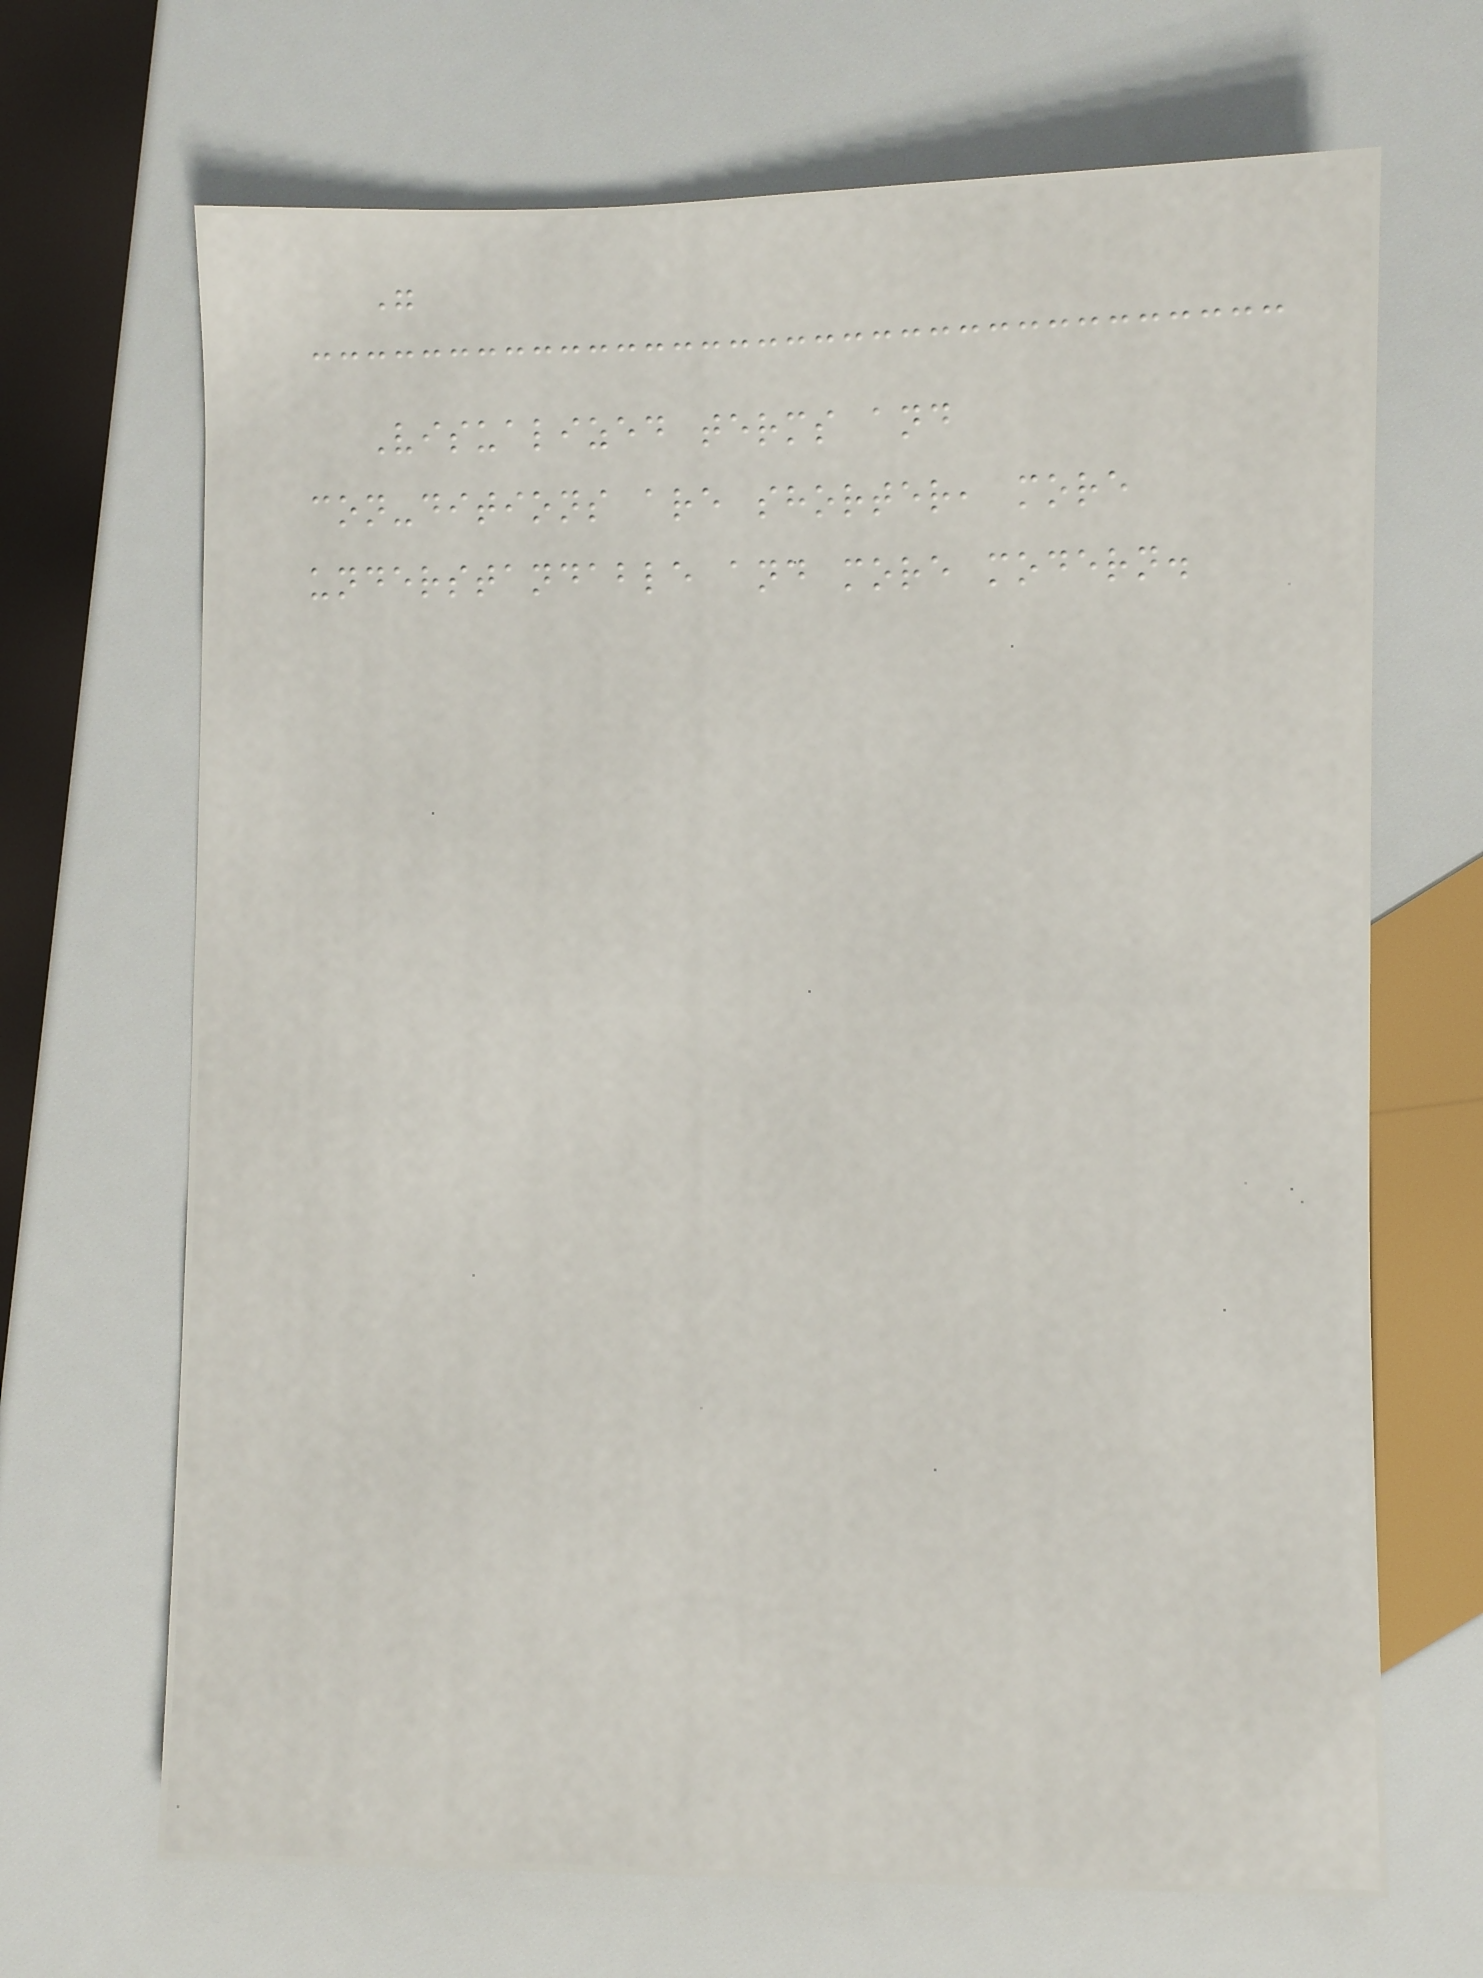"
Visualized terms and
con-ditions are shorter, more
understandable and more modern.
